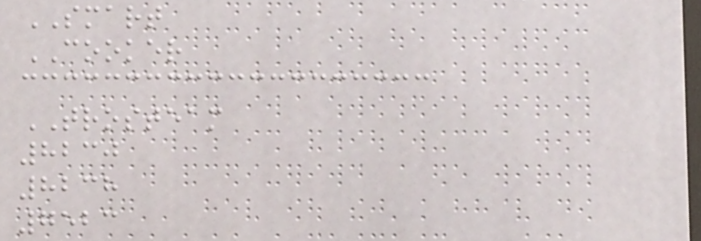SMART
COOKER
TROSTEAM
8230
8238
7523
